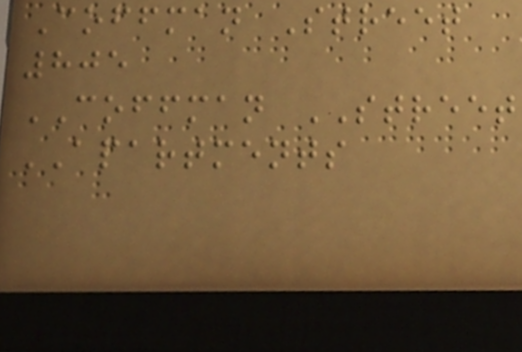Coffman Street
805
COFFMAN STREET
APARTMENTS
